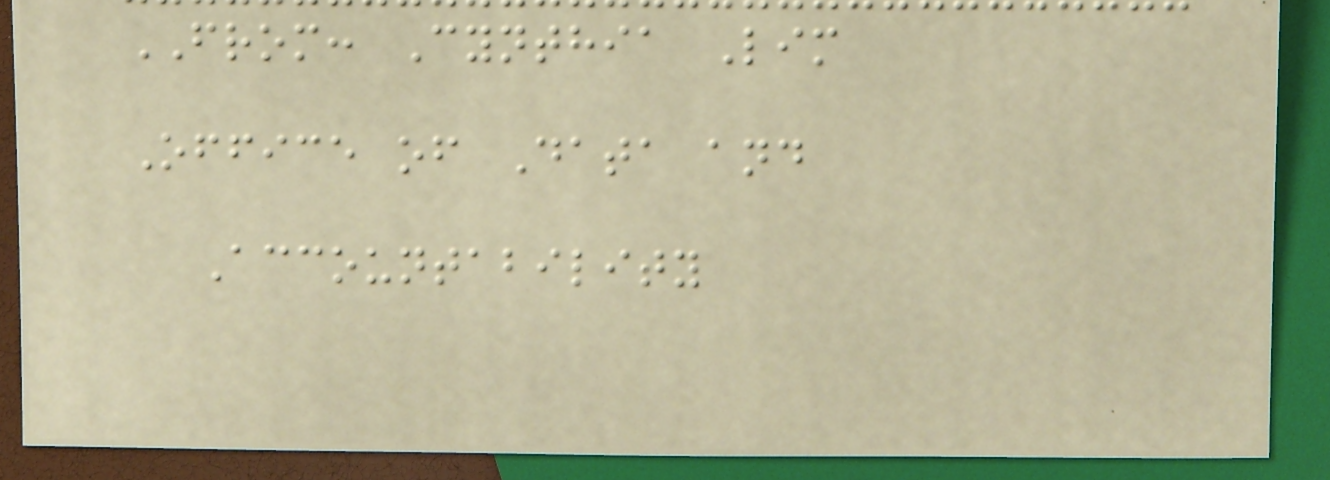FROM: Cynthia Lim
Office of Data and
Accountability
